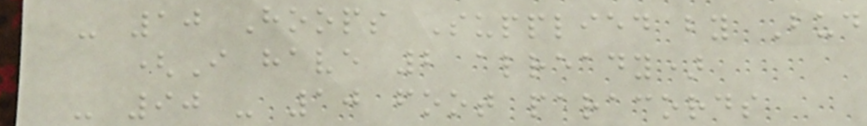- 10 Hoops Supplied by Bud
(I have 2 already)
- 90 - 10 foot paracords
